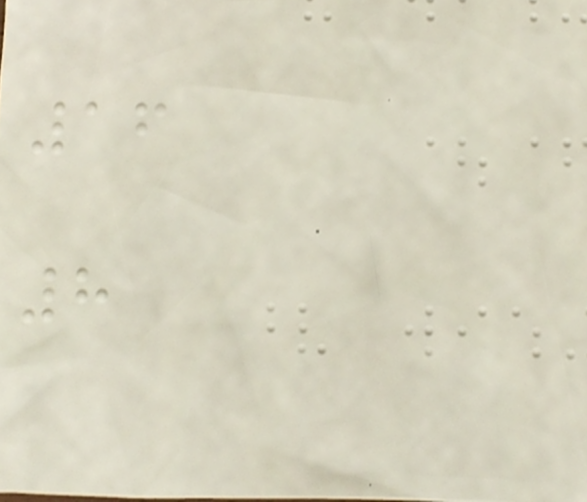16
8
